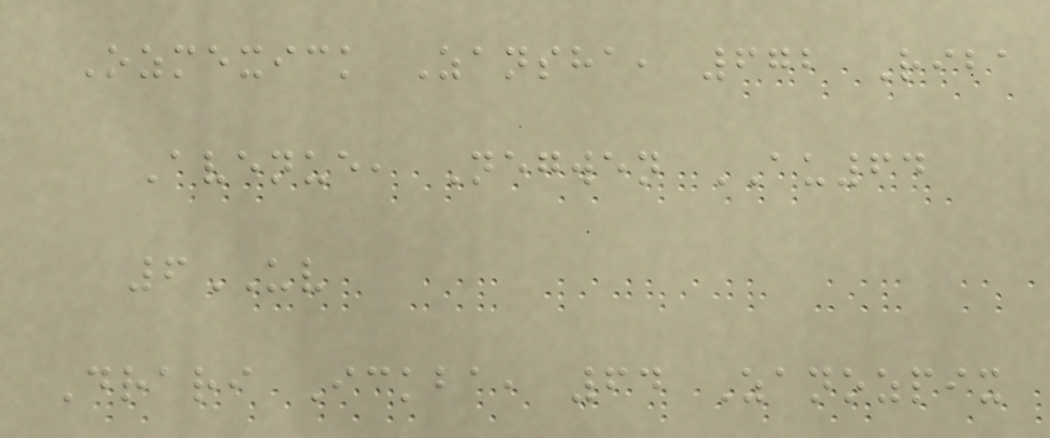Ozmexick Zansha, 672 Riba
Avenue, Negwen AU64
6UV
Drari Ickba, 64 Zanozpix
